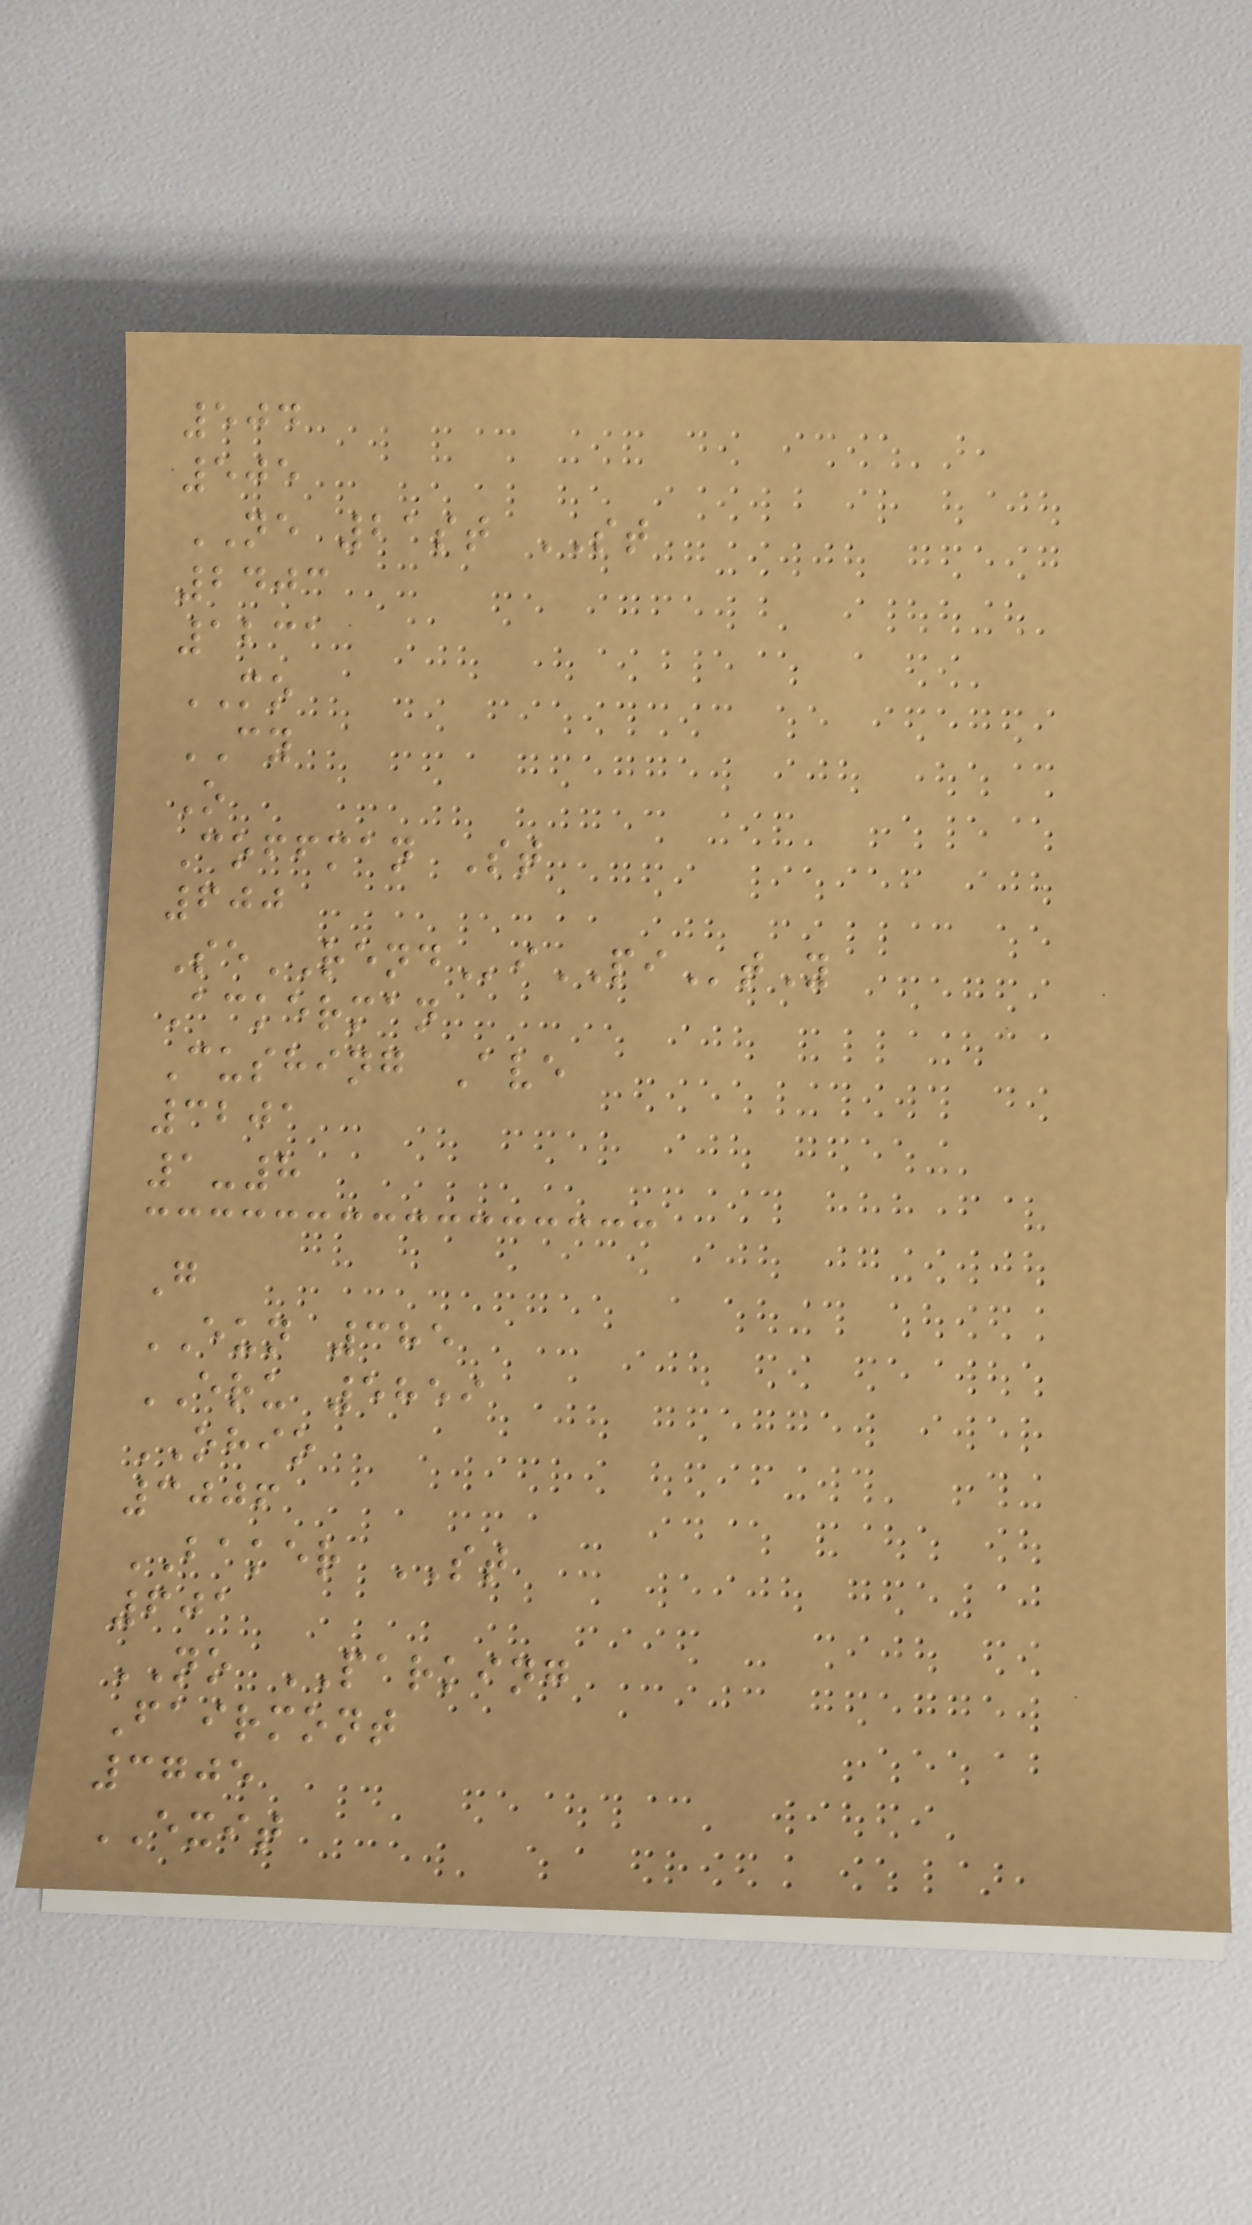504
505
NE 21st ST
2403
1231
MO
CY
O
Coffman St
600
SeRENDiPItY
Ackerman
Cushing Ave
3201
1-8
G
EUN 385
ERU 5859
OHIO
3006
BAKER ST
601
NO PARKING
Fairmont
3705
EXIT
